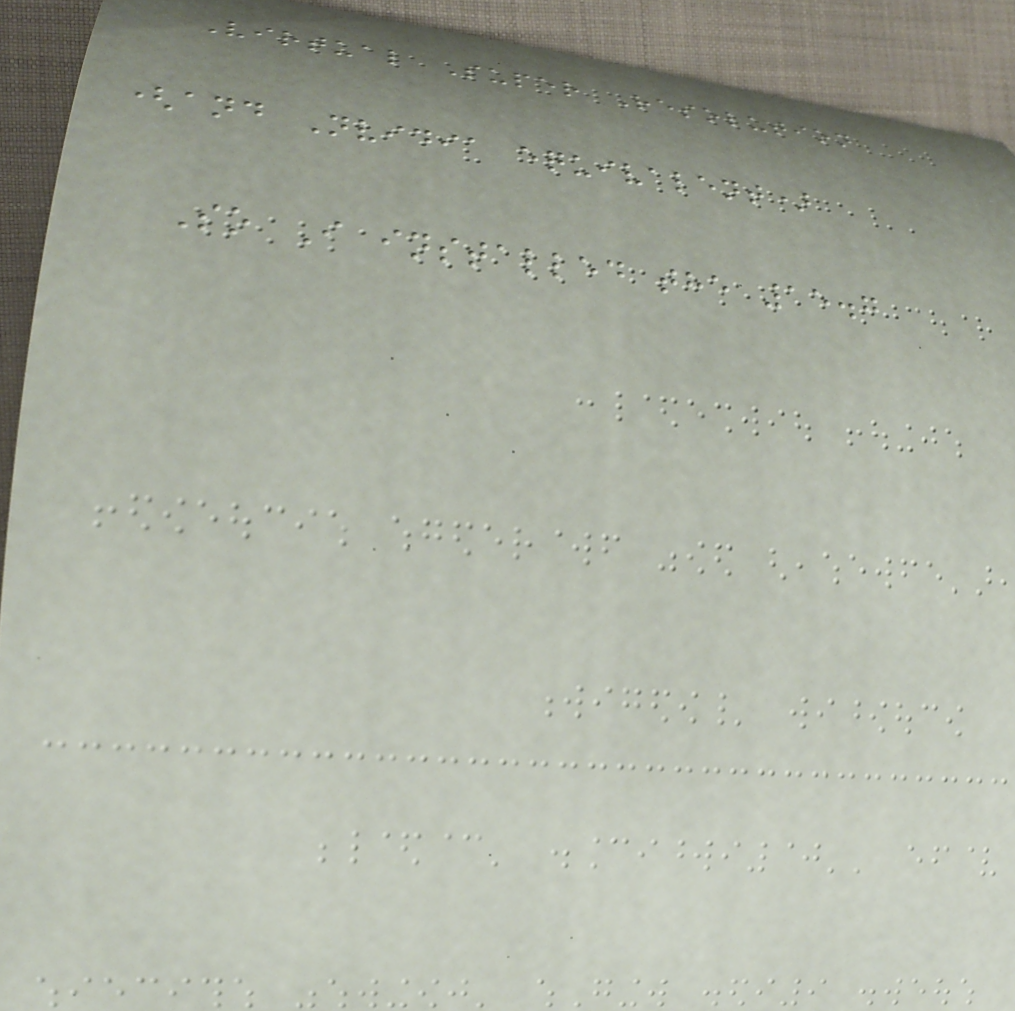Virtual Super Resolution
(and Nvidia equivalent)
So I installed the 15.7
